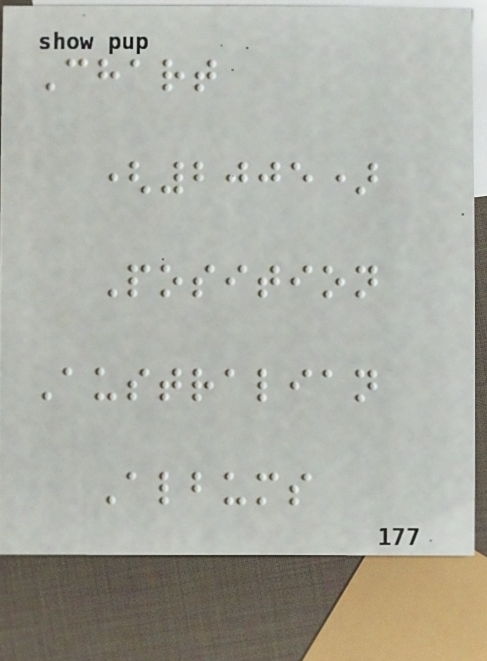Chart
(2005)
Position
Australian
Albums
